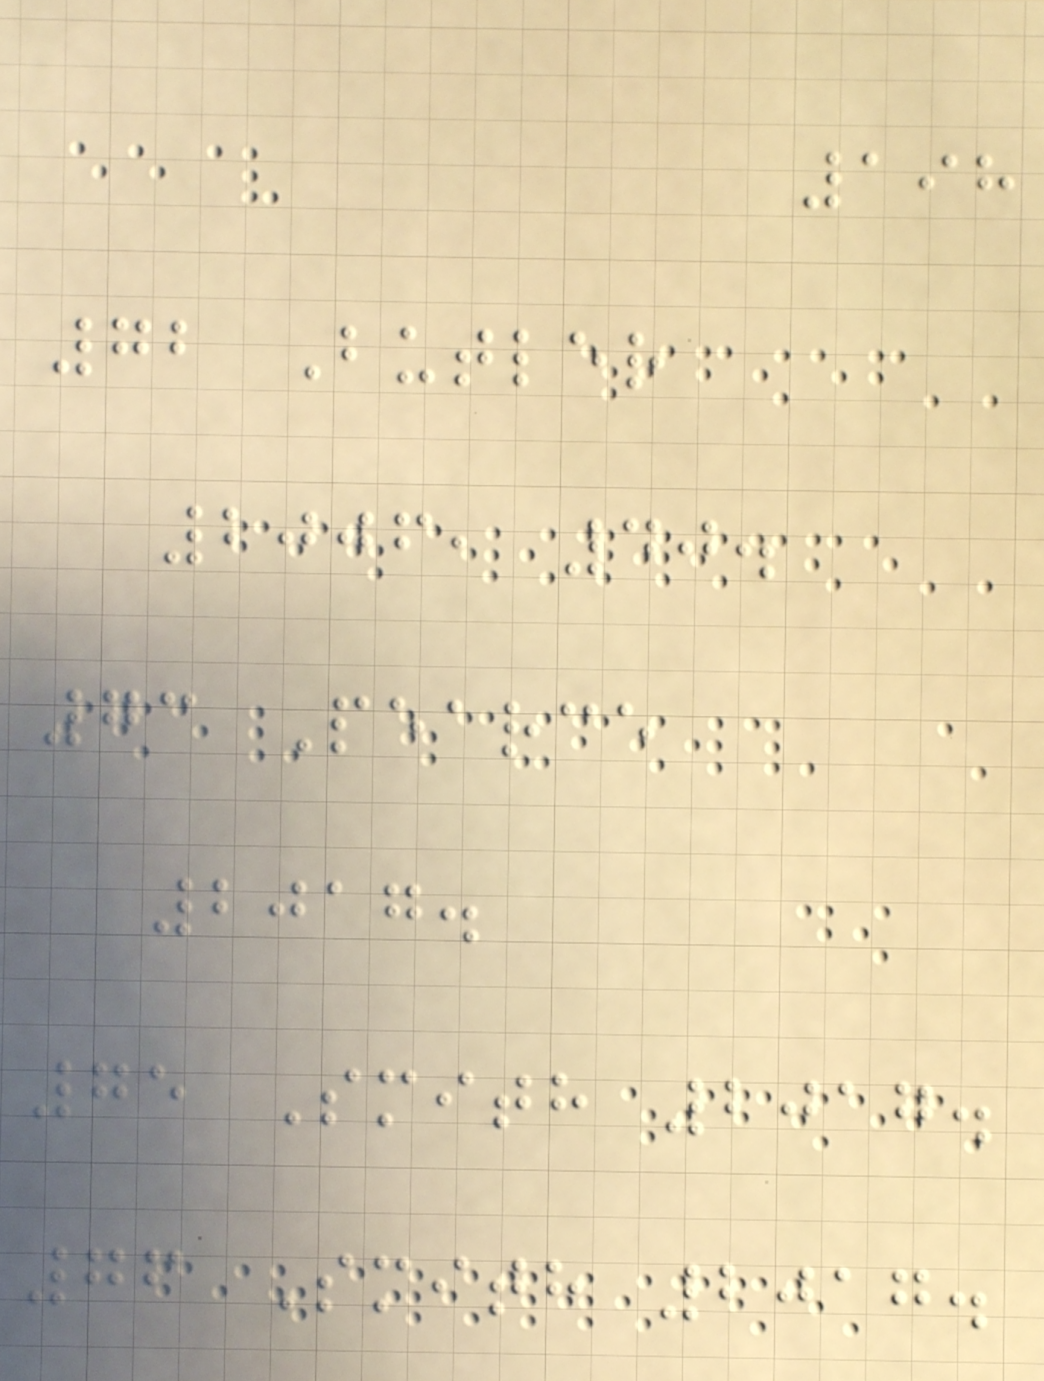198
72 Butler
2006, 40.
73 Pearce
2017.
75 Smith 2017.
76 Smith 2017.
